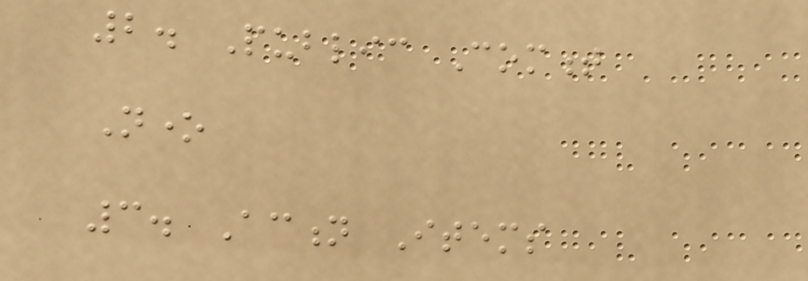2. Public Comment
None
3. Action Items
